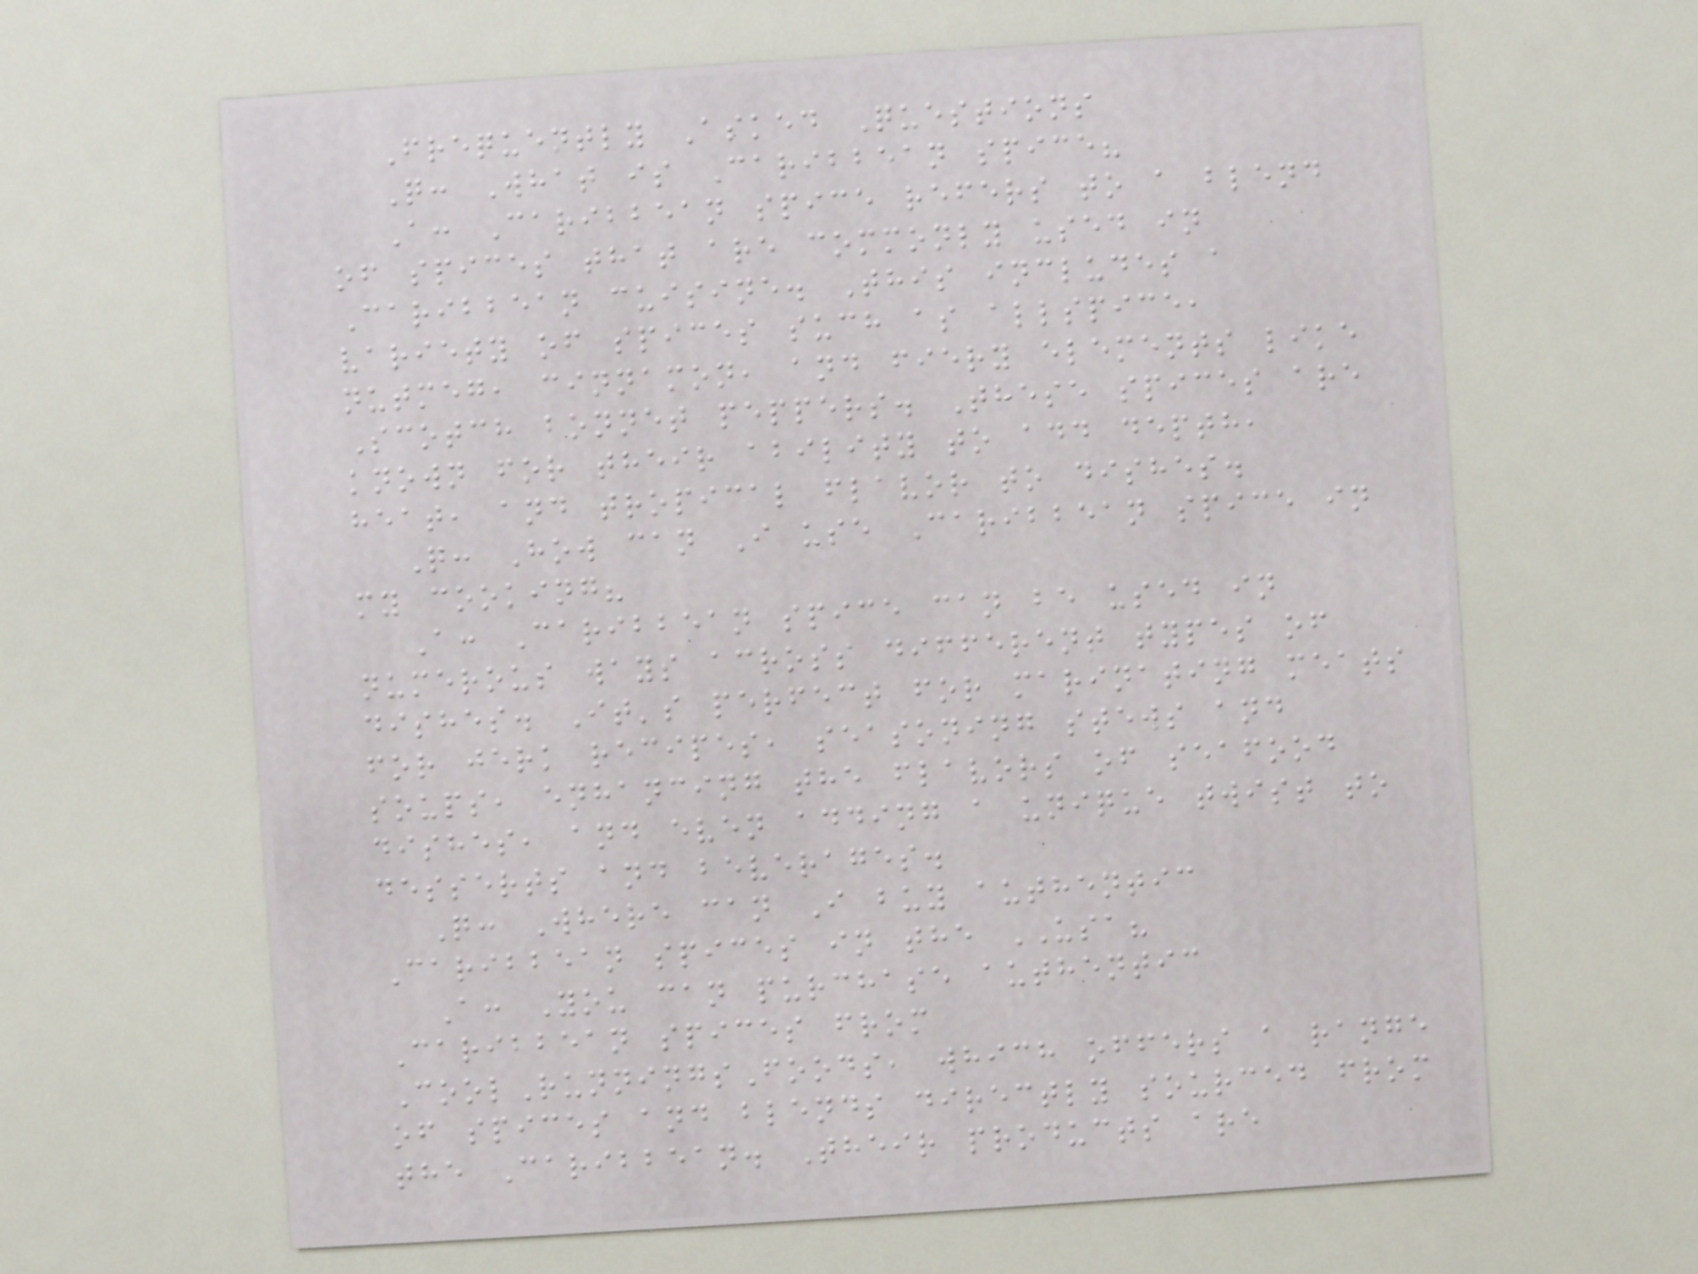Frequently Asked Questions
Q: What is Caribbean spice?
A: Caribbean spice refers to a blend
of spices that are commonly used in
Caribbean cuisine. This includes a
variety of spices such as allspice,
nutmeg, cinnamon, and fiery elements like
Scotch bonnet peppers. These spices are
known for their ability to add depth,
heat, and tropical flavor to dishes.
Q: How can I use Caribbean spice in
my cooking?
A: Caribbean spice can be used in
numerous ways across different types of
dishes. It's perfect for marinating meats
for jerk recipes, seasoning stews and
soups, enhancing the flavors of seafood
dishes, and even adding a unique twist to
desserts and beverages.
Q: Where can I buy authentic
Caribbean spices in the USA?
A: You can purchase authentic
Caribbean spices from
CoolRunningsFoods, which offers a range
of spices and blends directly sourced from
the Caribbean. Their products are
